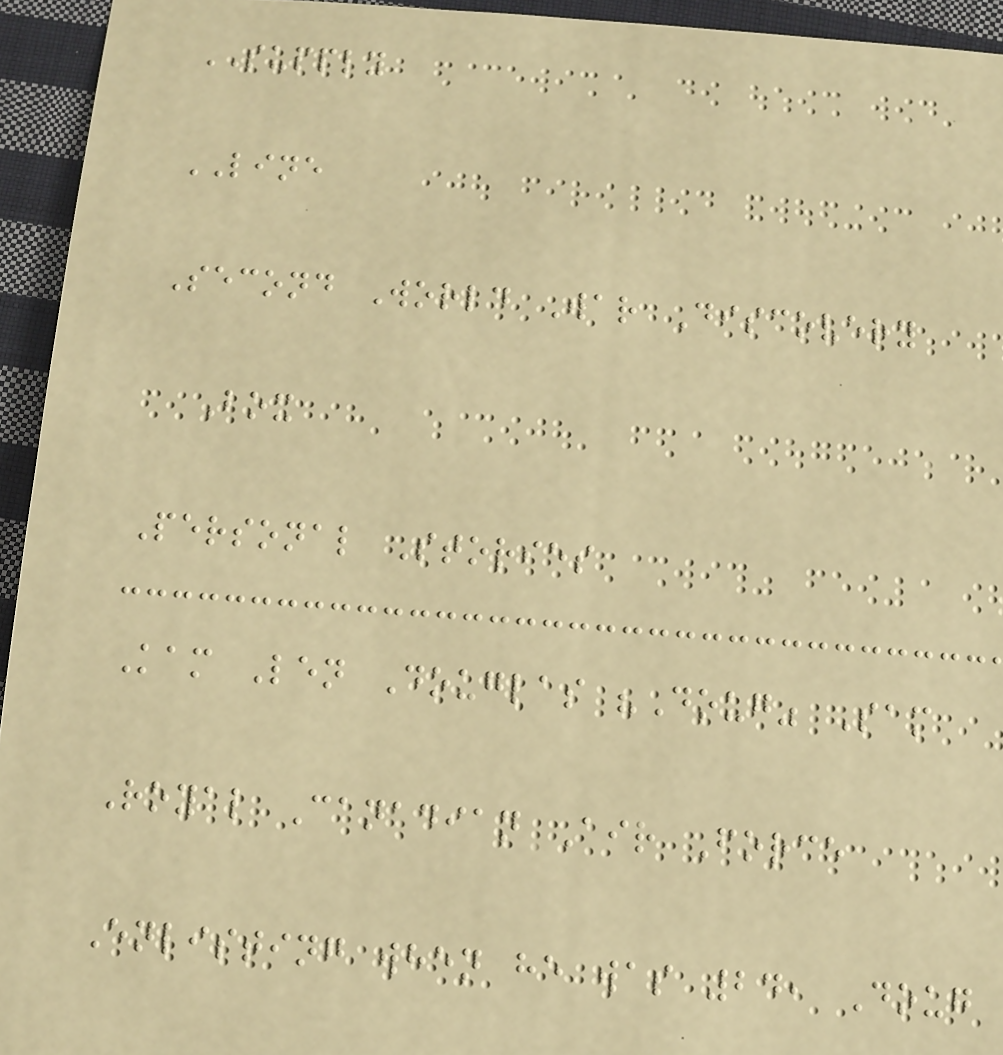SUPPLY
LINE
Second World War Discovery
Box
Personal Stories
Kam Len Douglas "Doug" Sam
Royal Canadian Air Force
Enlisting when he was 24, Doug
